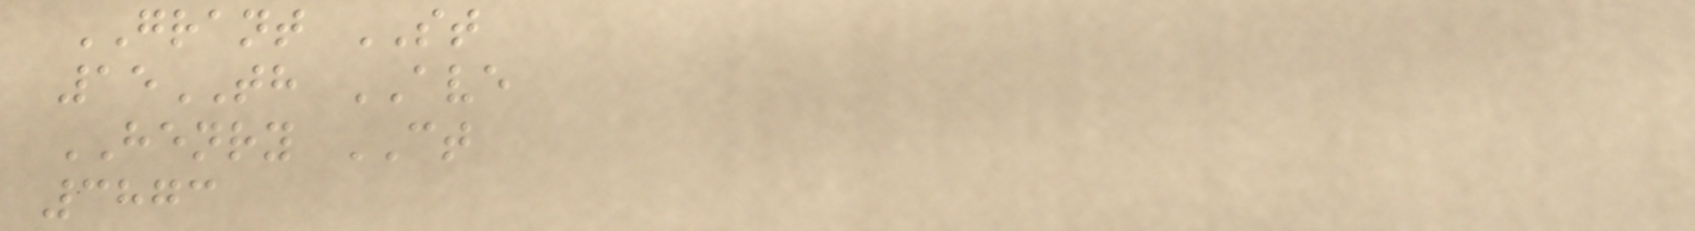GRANT ST
15TH AVE
HENRY CT
3873
